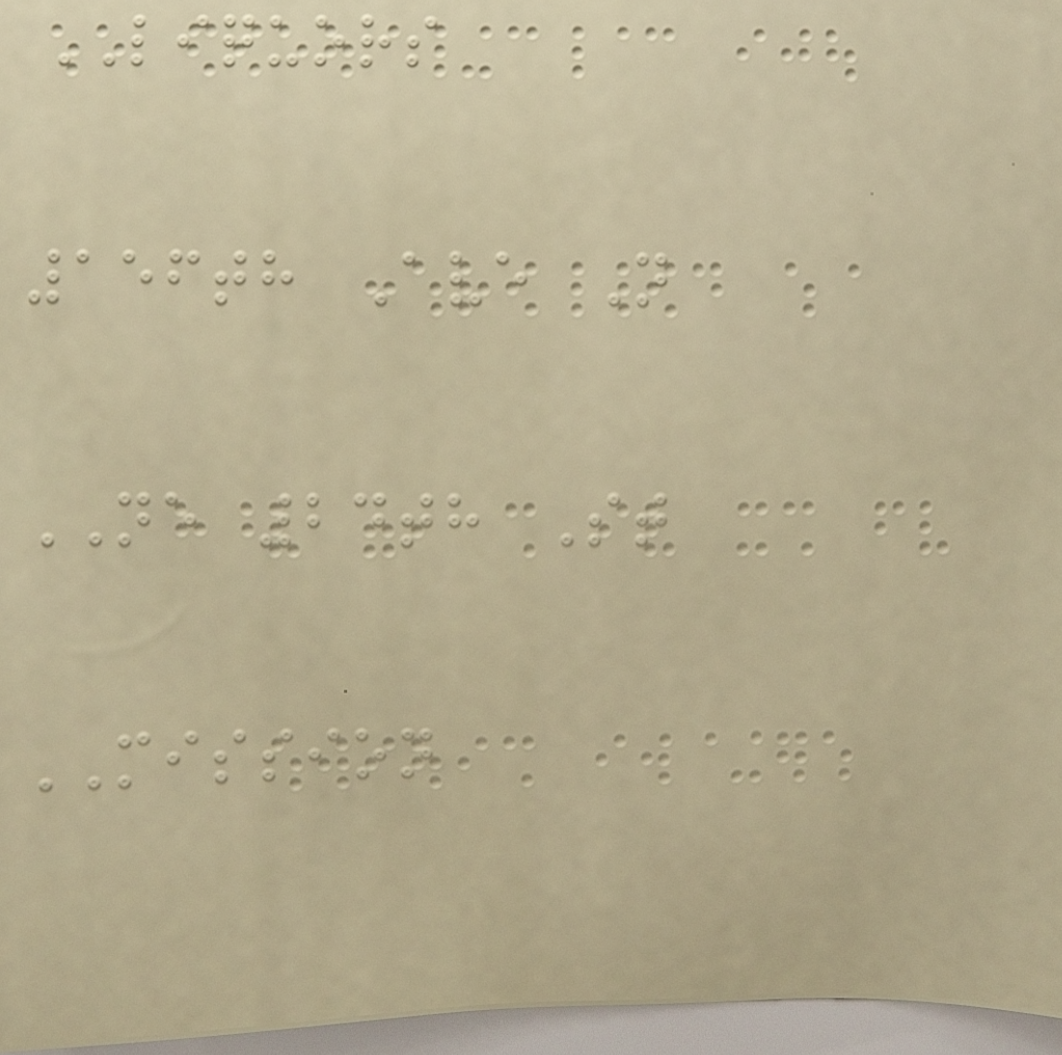LIQUORS
156th Ave N
NE 24th St
MISSION
